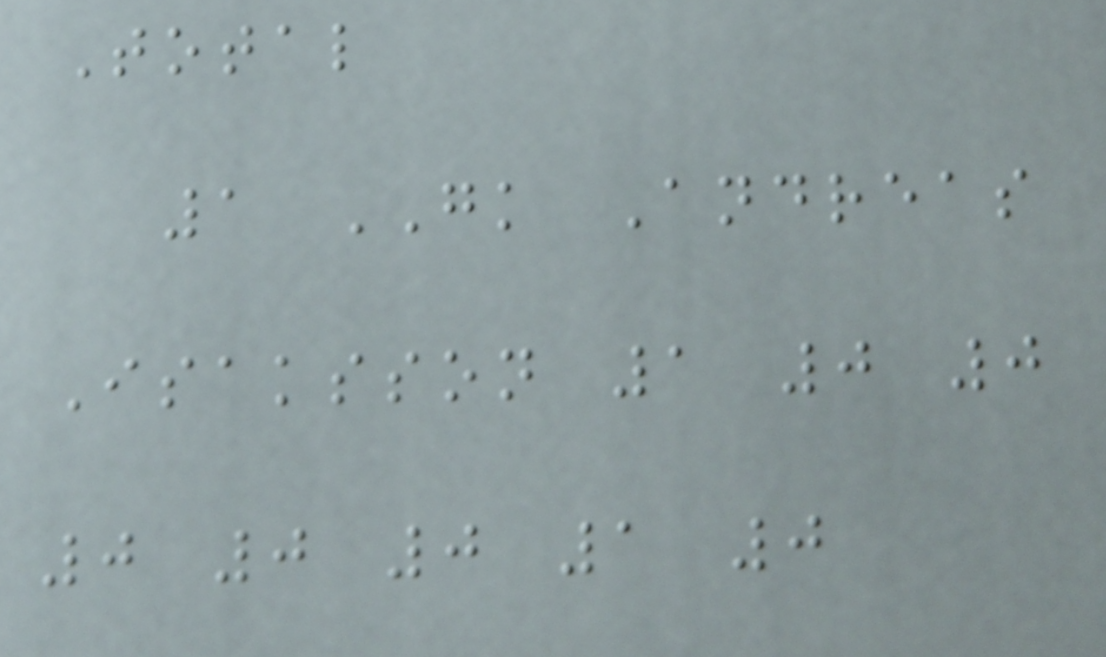Total
1 GK Andreas
Isaksson 1 0 0
0 0 0 1 0
